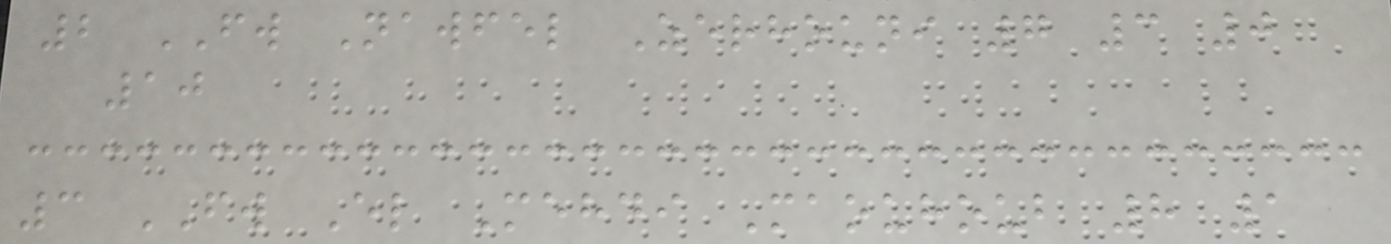2 FW Nawfel Zerhouni 7 3 0
10
3 FW El Mehdi Maouhoub 8 1
